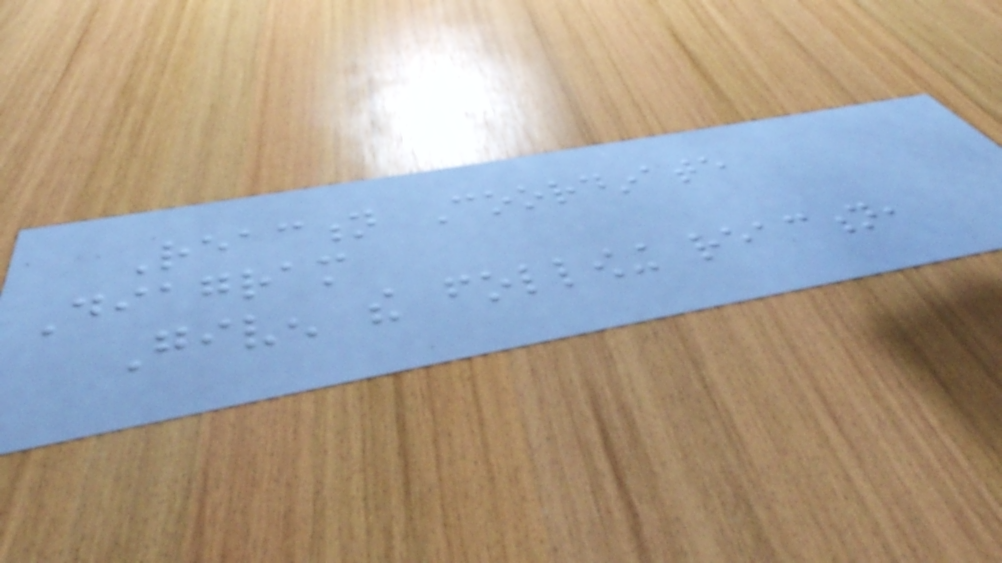Reaction Coordinate
Diagram
Given the following reaction,
